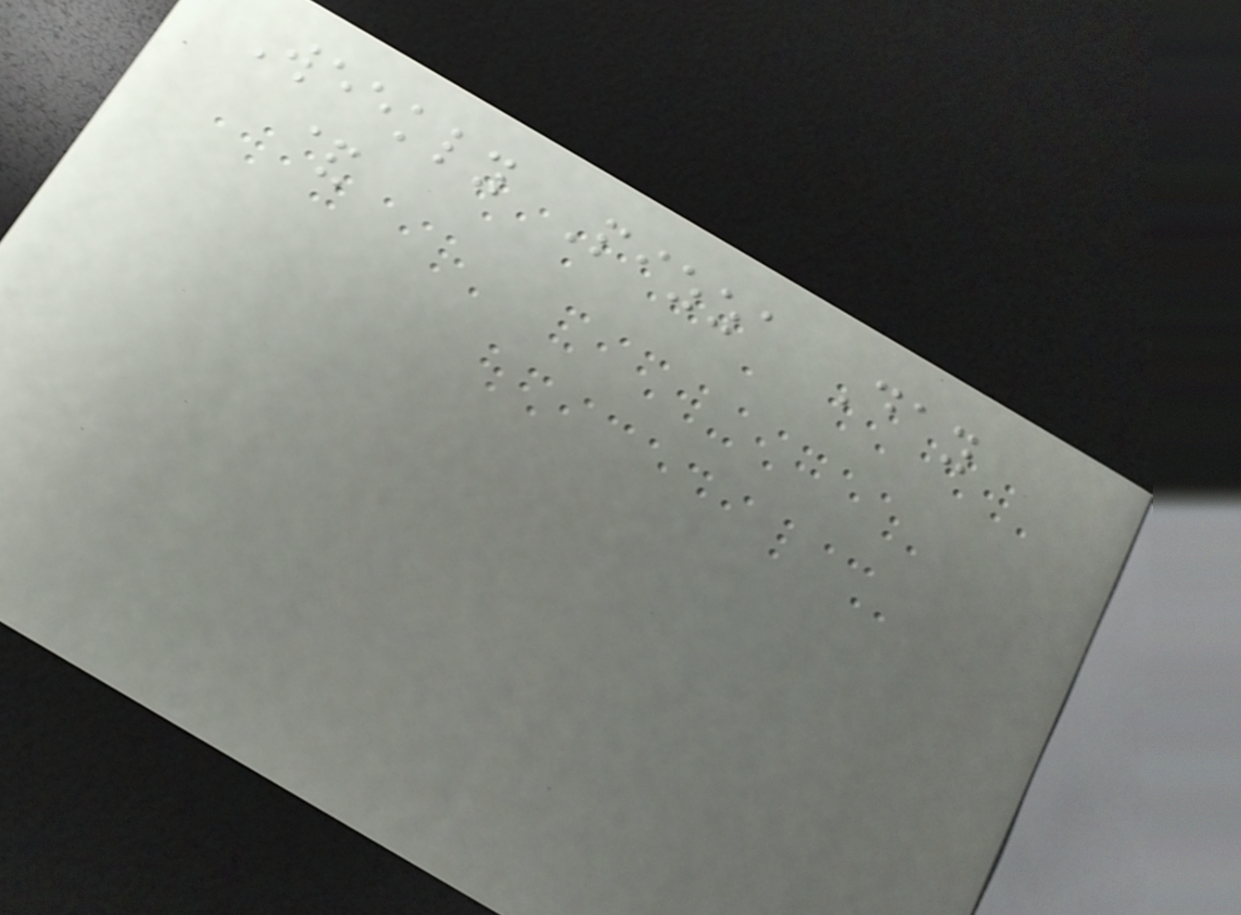Weekly Pizza Day
&
